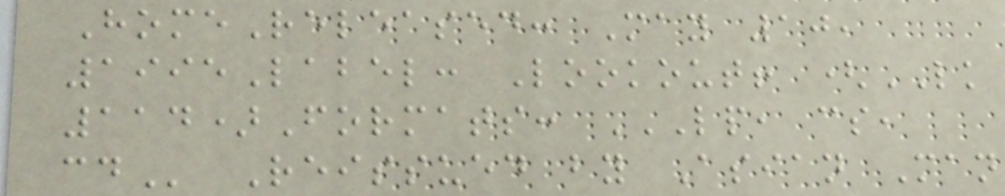HomeReleased: May 10,
1995Label: Lookout! (LK
114)Formats: LP, CS,
CD Reissued by Asian Man
